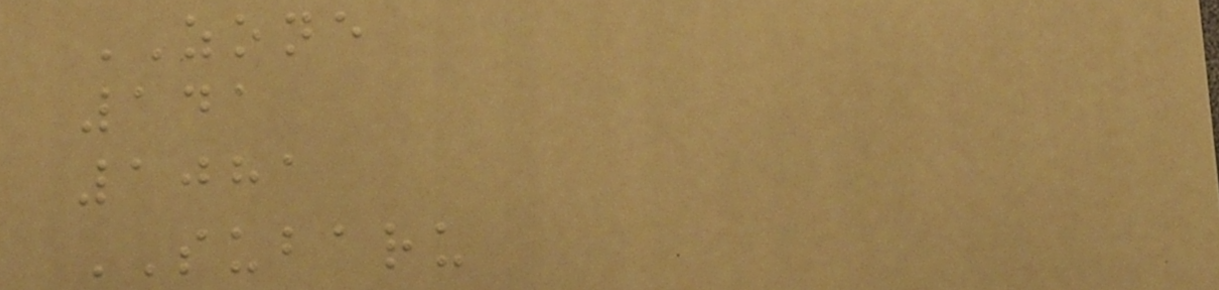ZONE
141
1081
SUBARU
